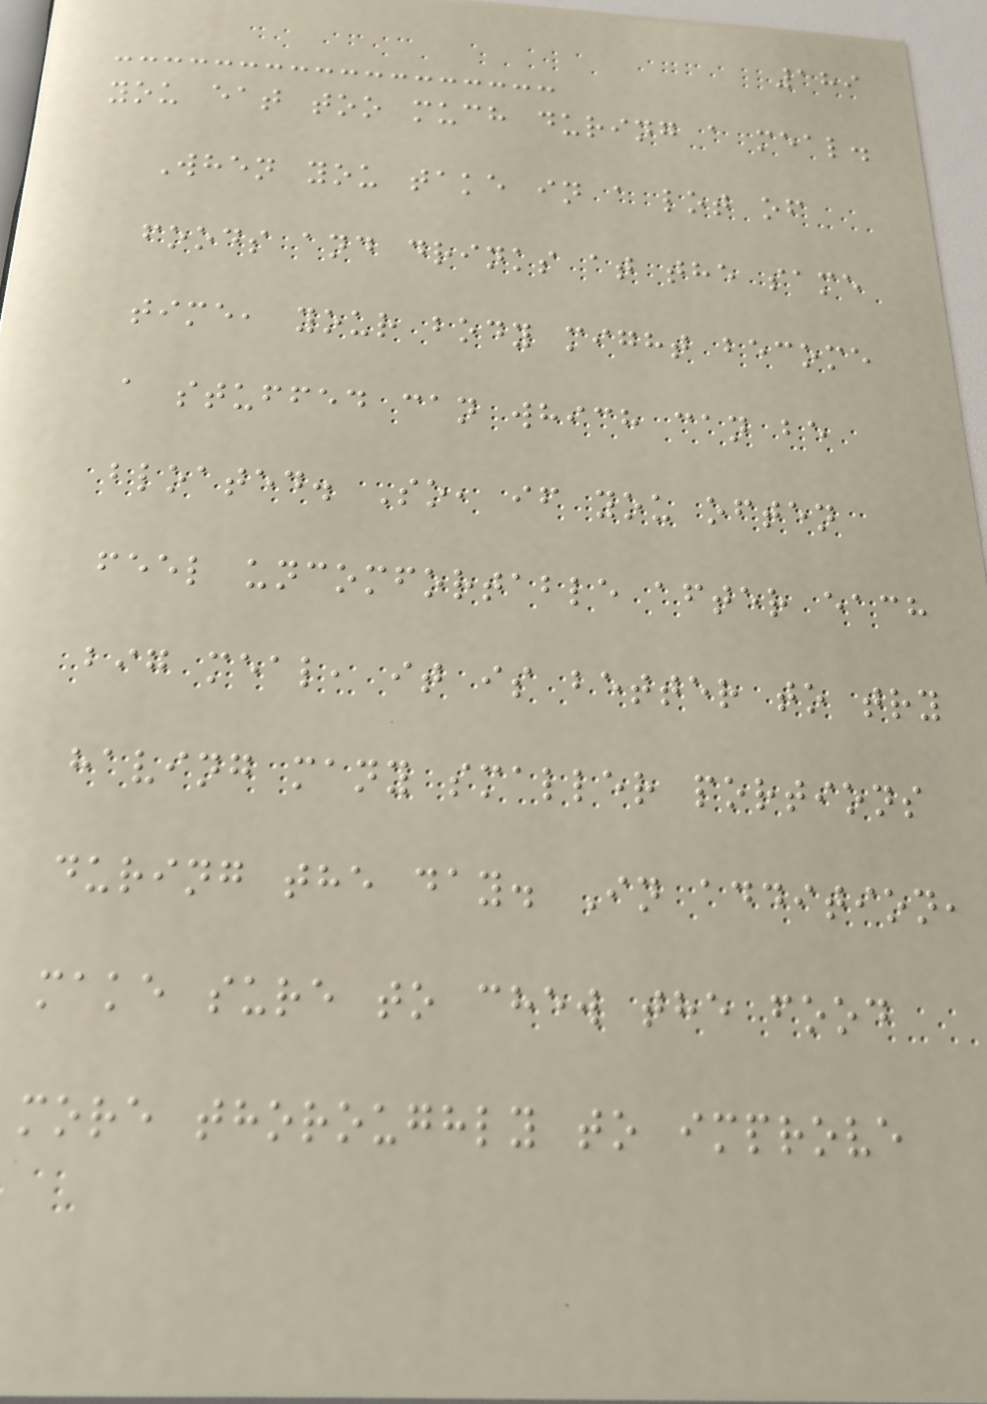189
you eat too much during a meal.
When you take in a lot of
foods and drinks at the same
time, your body might become
a stuffed can which can be
bloated. So, if you often
feel uncomfortable after each
big meal, it is better to try
having many smaller portions
during the day. In addition,
make sure to chew the food
more thoroughly to improve
